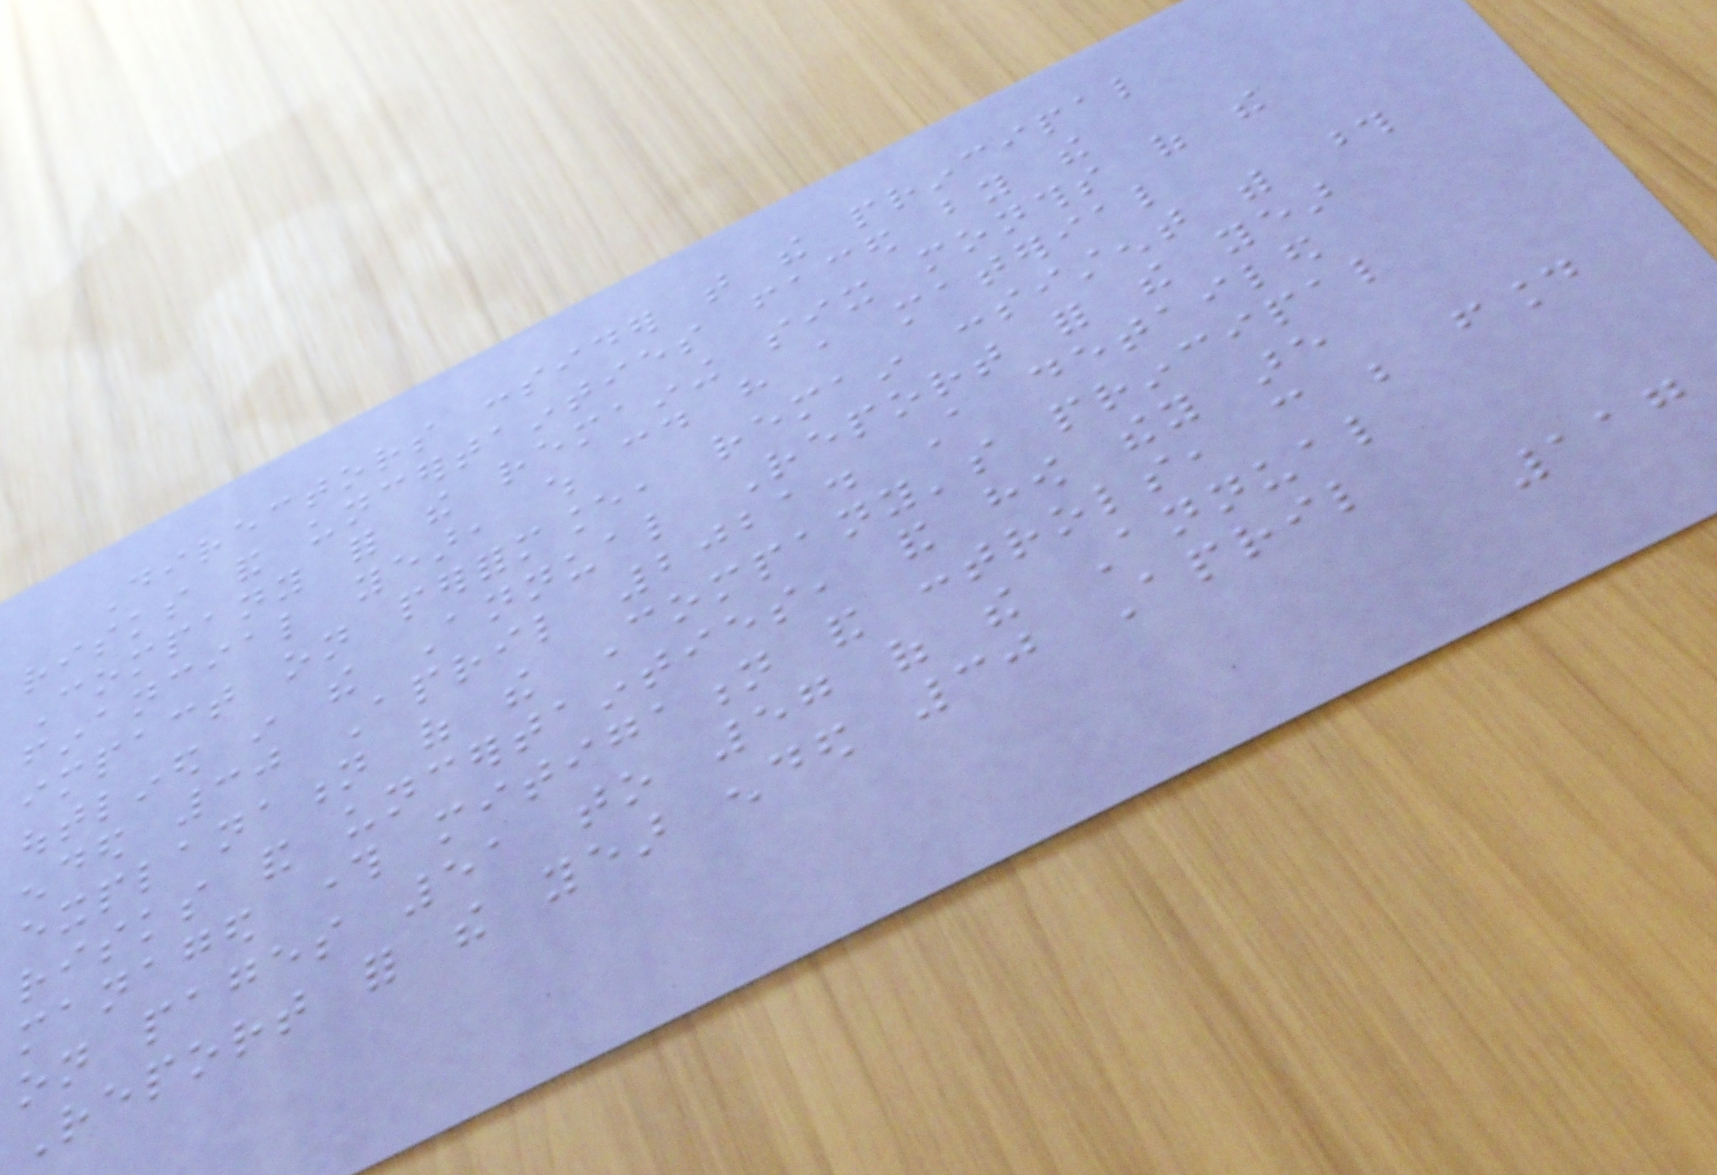Directors consider that the principal
risks and uncertainties faced by the
Company for the remaining six months of the
financial year, which could have a material
impact on performance, remain consistent with those
outlined in the Annual Report for the year
ended 30 April 2021. A detailed
explanation of the Company's principal
risks and uncertainties, and how they are
managed through mitigation and controls, can be found
on pages 51 to 57 of the Annual
Report for the year ended 30 April
117
